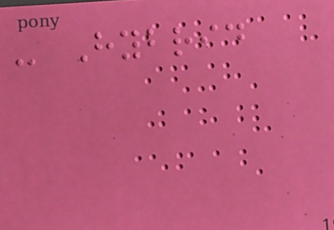- Hybrid
